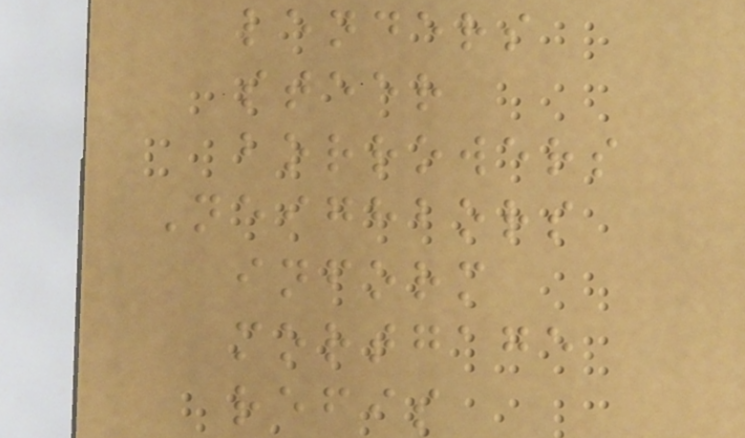lenders
steer
borrowers
Neighbors
inform
mortgage
refis
